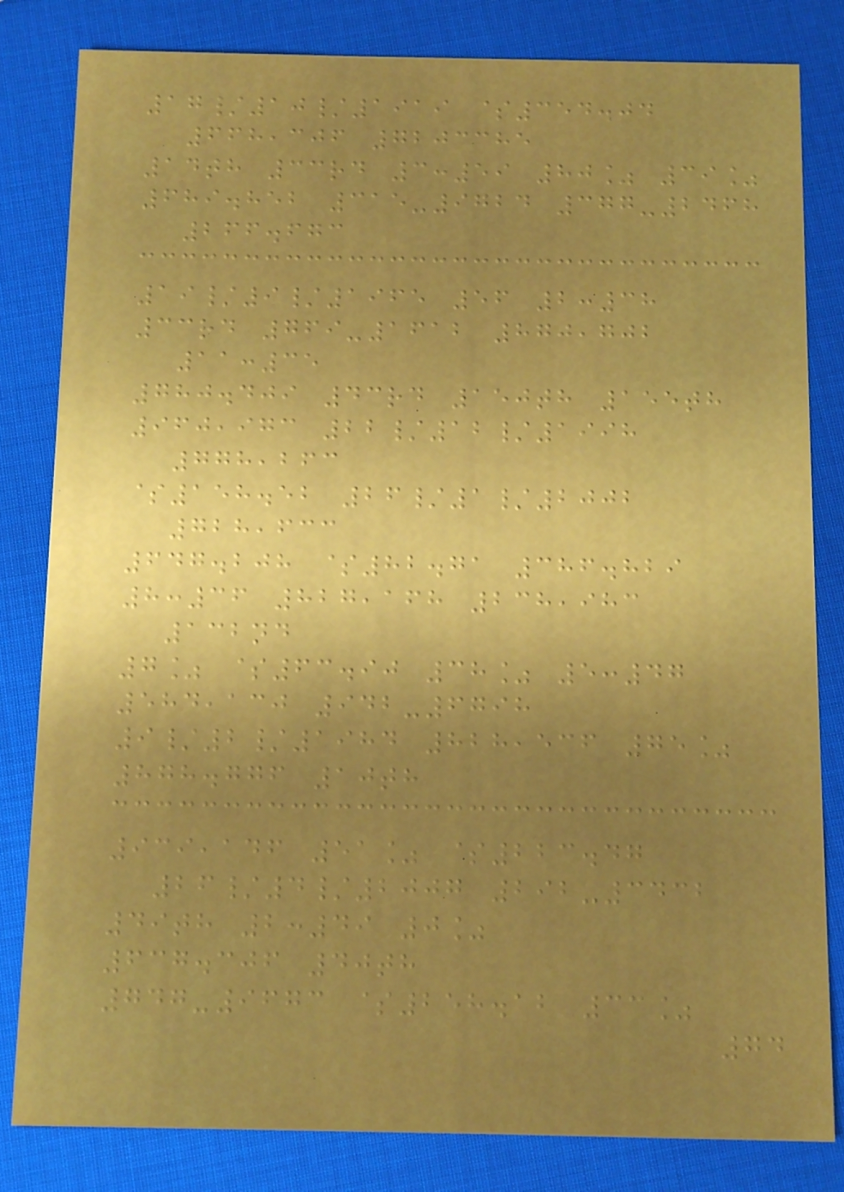17/10/1919 $354.04
668,306 7203385
14th 33rd 3:59 80% 39%
689.852 315-9724 377-2468
266.673
19/9/1965 56 2:38
33rd 769-1612 870,702
11:35
780.409 43rd 150th 155th
960,973 22/12/1998
778,263
$158.52 26/1/2002
728,633
647.208 $82.71 386.829
8:36 827,168 238,983
132nd
7% $63.90 38% 5:47
584,130 942-6798
9/2/1984 828,536 75%
878.776 10th
939,146 51% $223.47
26/4/2007 292-3432
49th 2:49 0%
637.306 40th
747-9673 $258.12 33%
74
